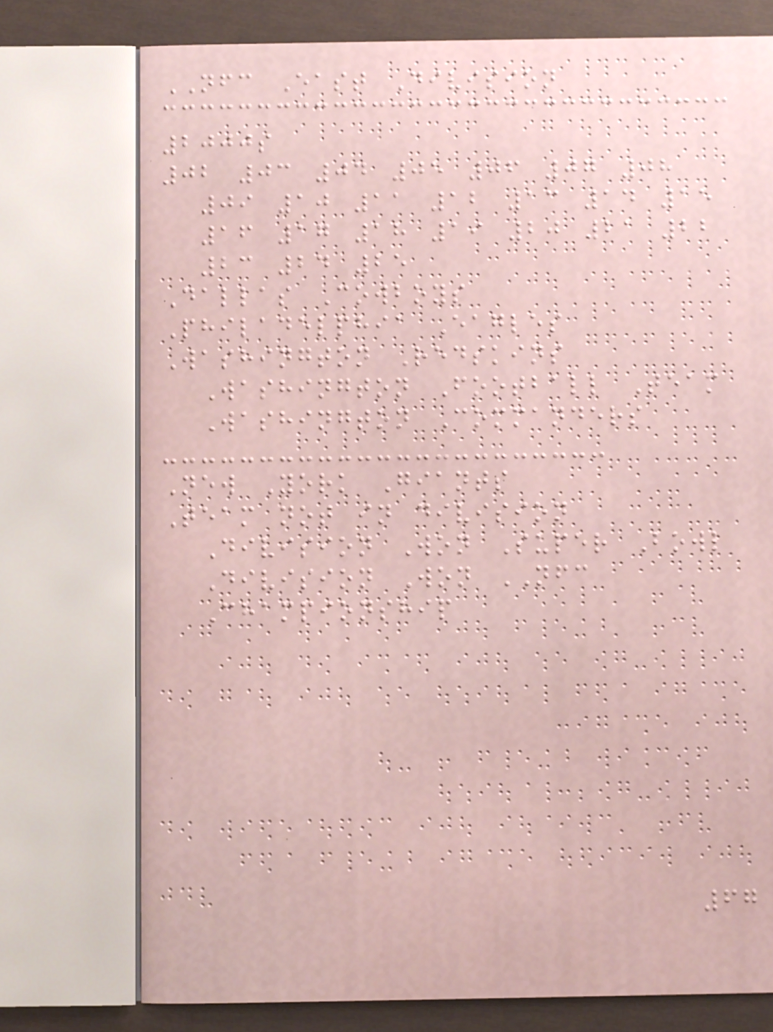NFC East Division
2000s
02 03 04 05 06 07 08
09 10 11 12 13 14 15
16 17 18 19 20 21 22
23 24 25
Dallas Cowboys
Philadelphia Eagles
Washington Redskins
Washington Football Team
Washington Commanders
New York Giants
Team not in division
Division Won Super Bowl
Division Won NFC
Championship
67
